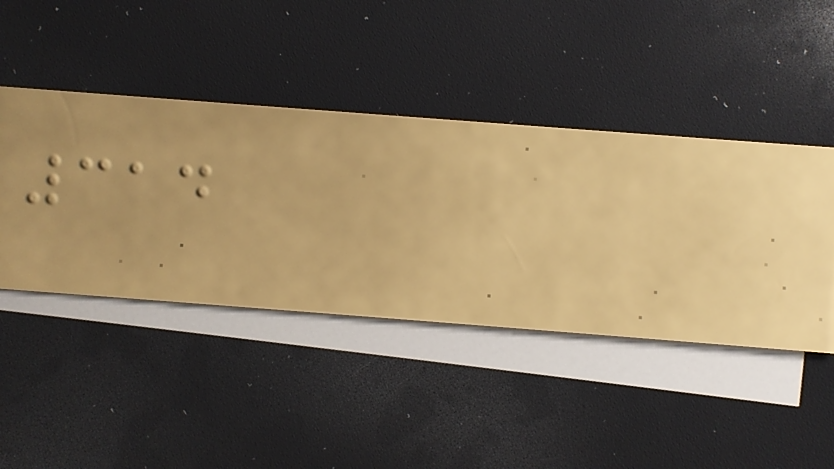314
